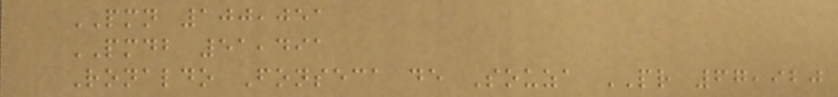PMN 100,051
PMDB 51,491
Ronaldo Fonseca de Souza PR 67,920
